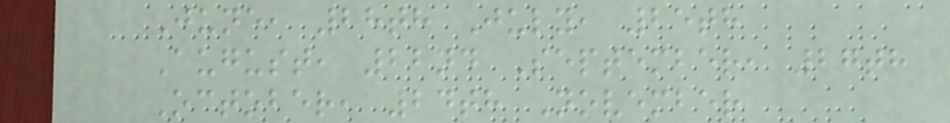June, 28th July, 25th
August, 22nd September, 27th
October, 24th November
